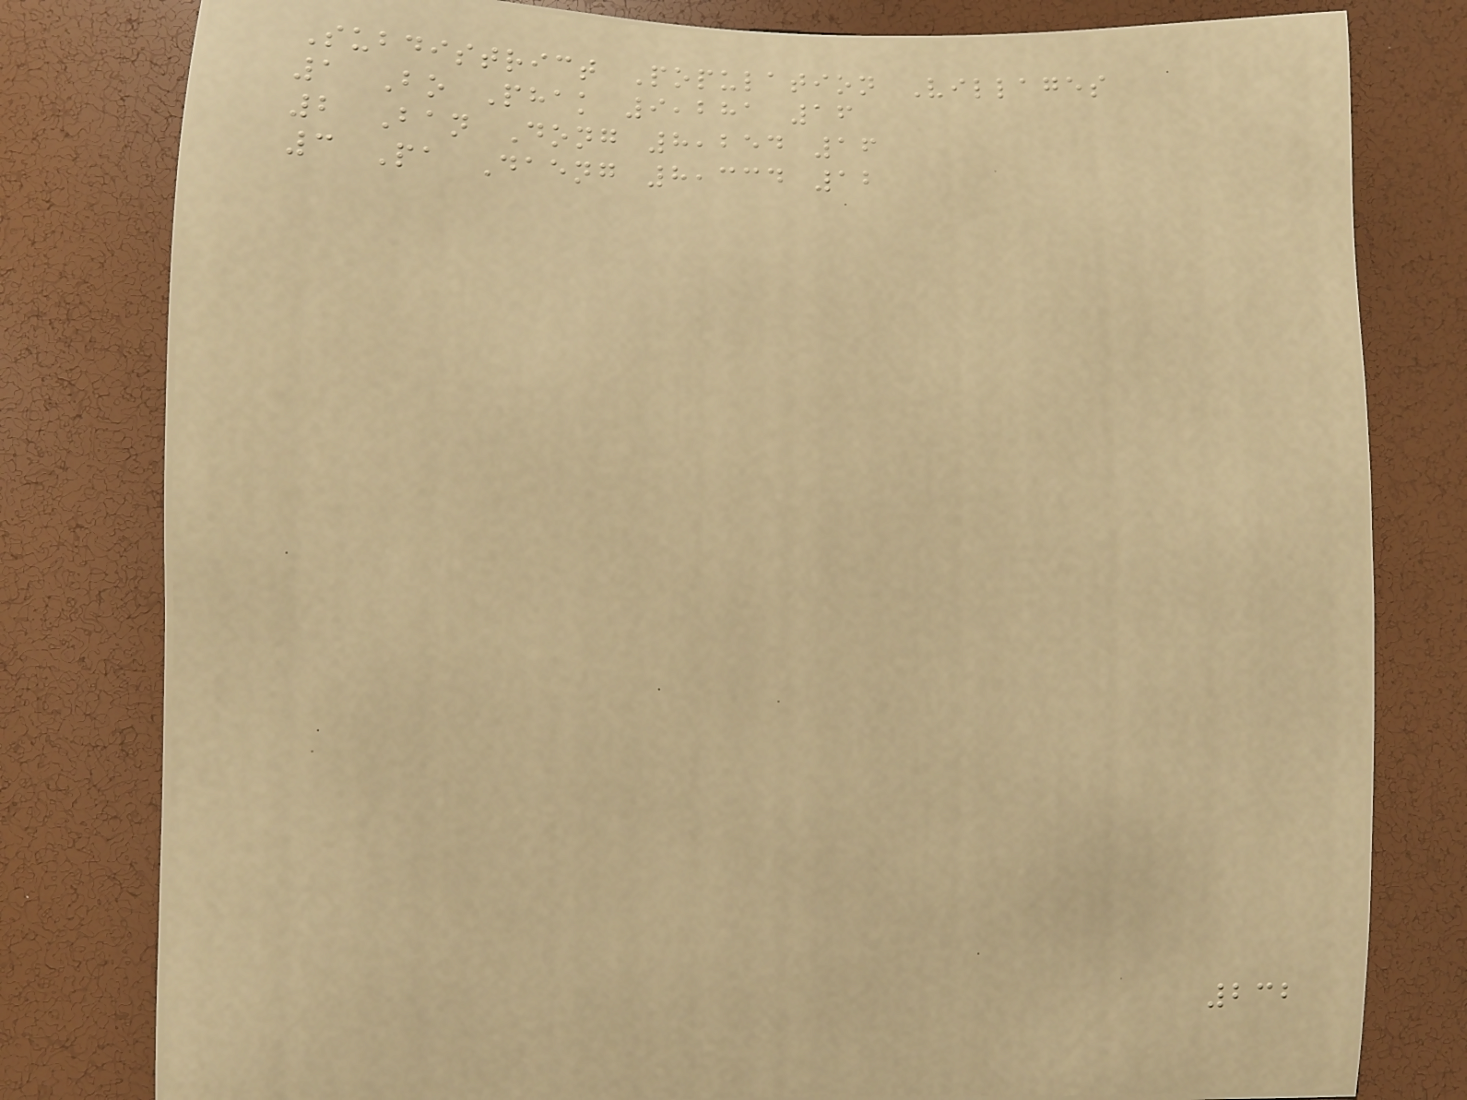Subdistrict Population Villages
1 Bo Phak 9,281 16
2 Ban Dong 8,254 16
3 Pa Daeng 8,334 12
232
